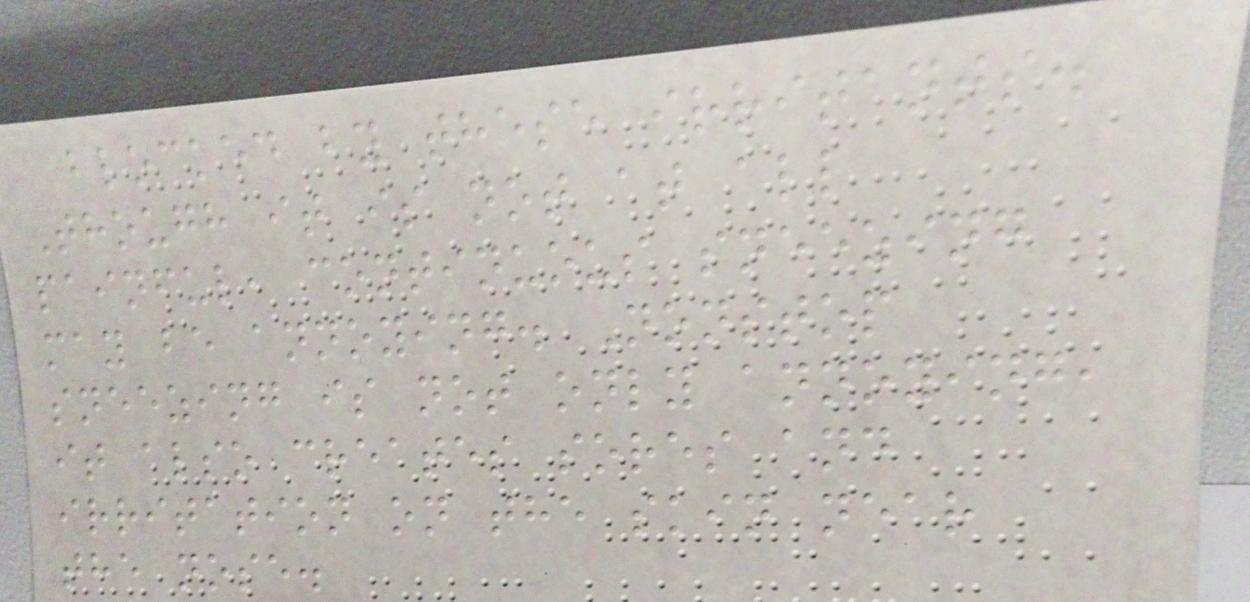blocked by these irritants.
Though it is not at all
painful, continuous sneezing
may be annoying. Nonstop
sneezing is not only annoying,
it also creates sores and
irritation on the skin near
the nose.
